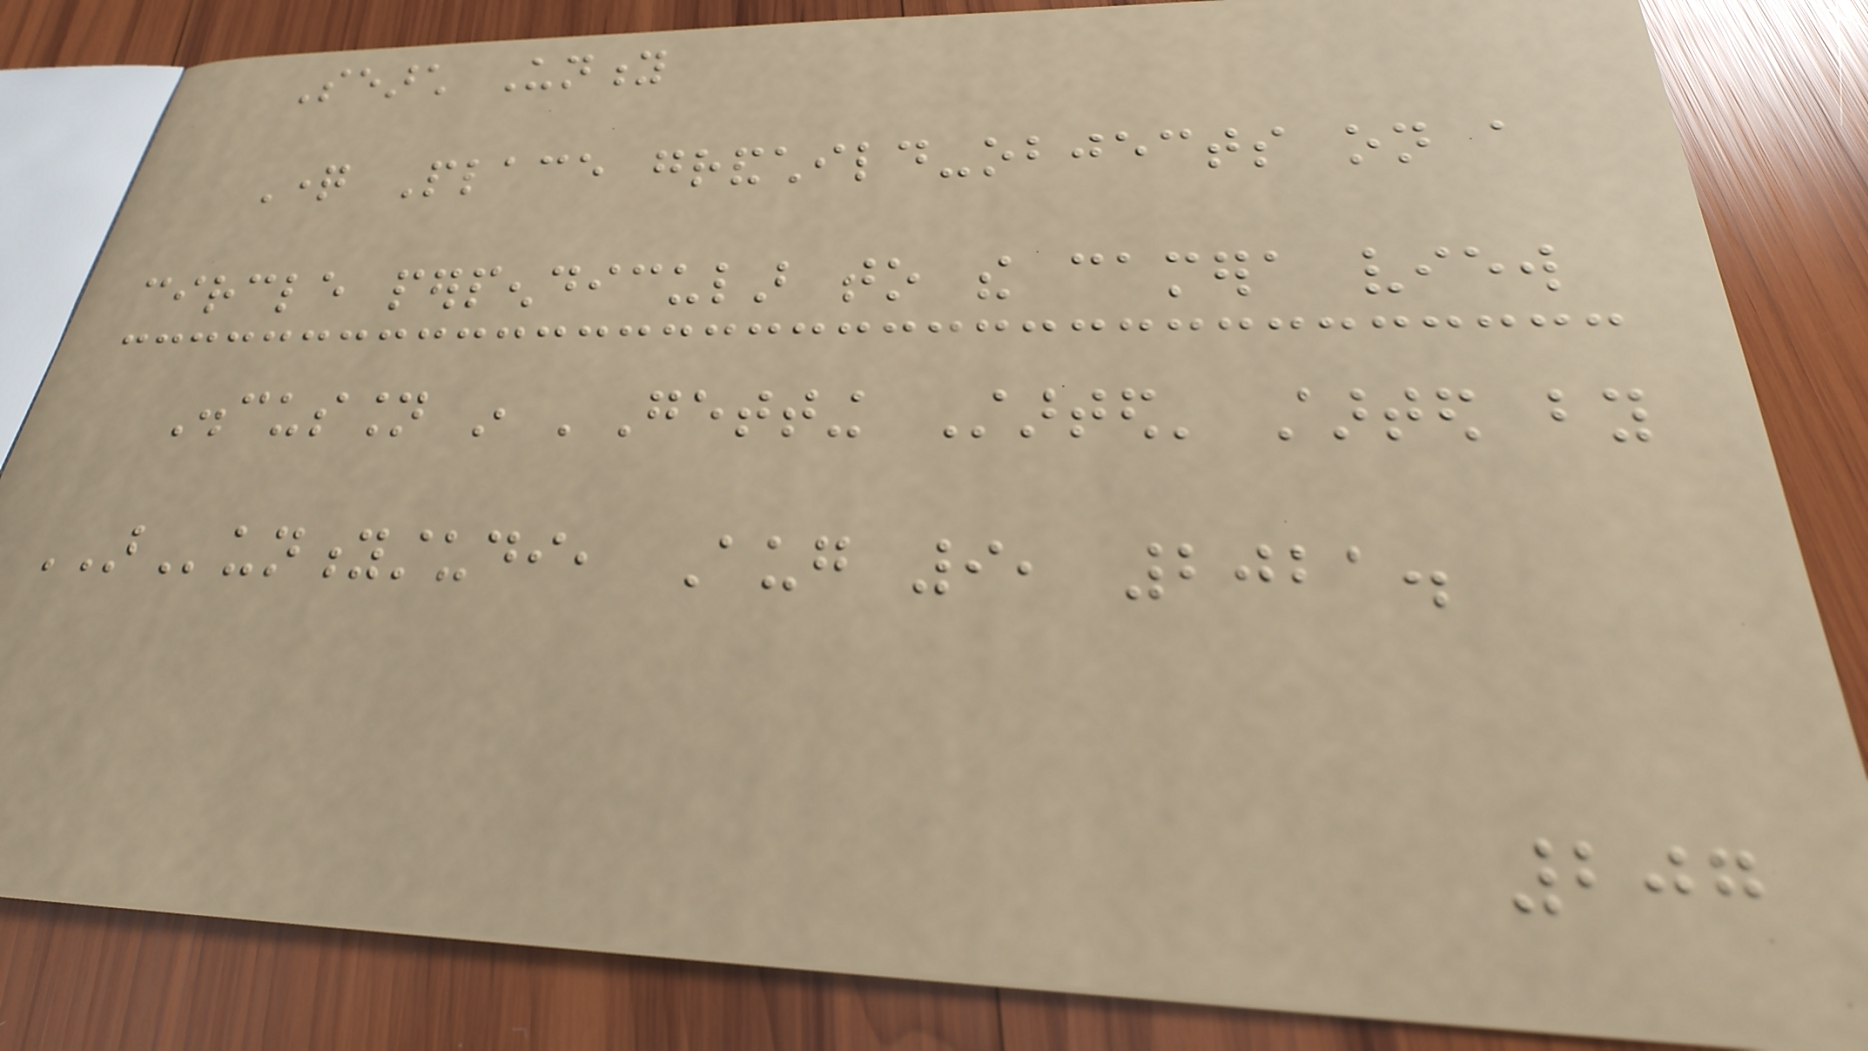Search Unity
Question Place grandchild-objects on a
circle perpendicular to the camera view
Discussion in 'Getting Started' started by
ARunitystudi, Aug 9, 2021.
207
